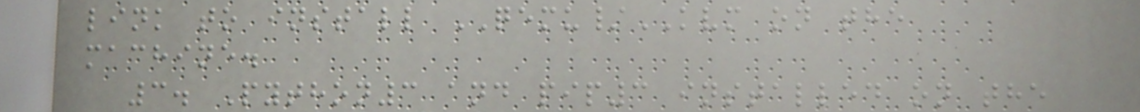link to install QEMU/KVM on the
machine.
3. Python3 and pip3 installed on the
